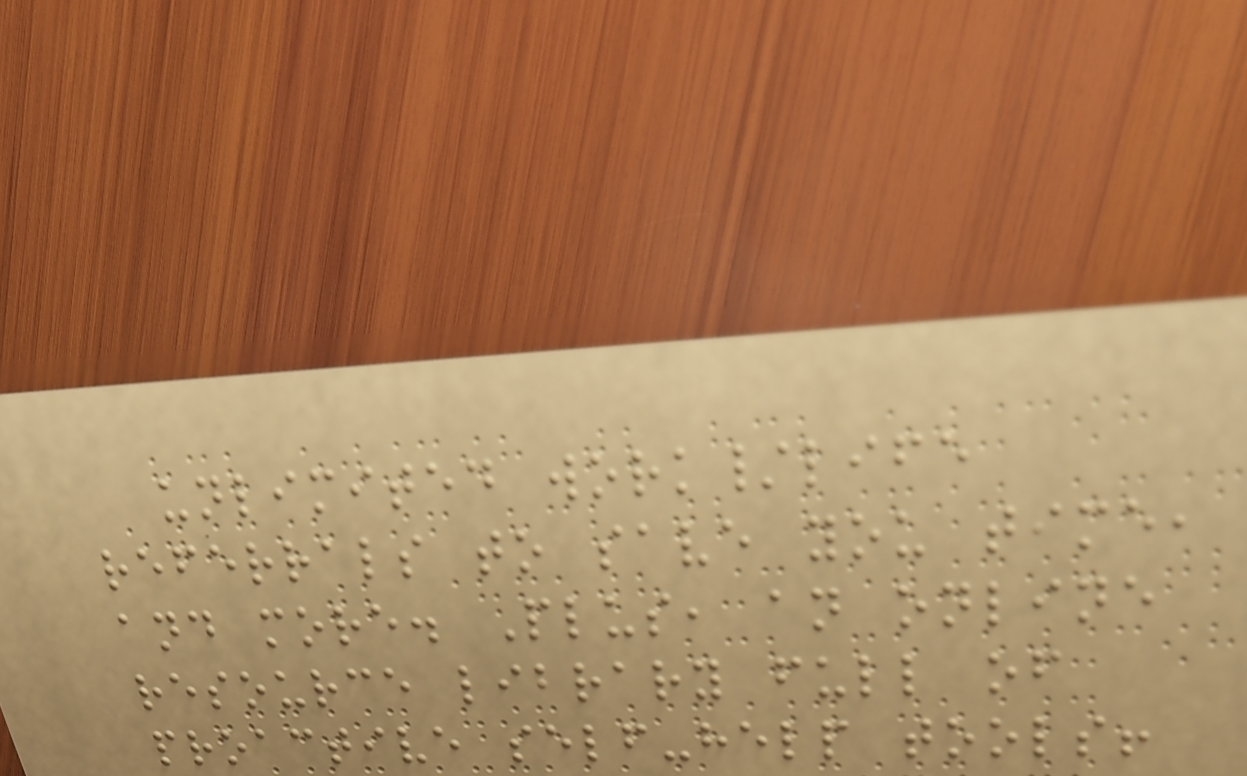unlimited work/life
referrals to save you time,
and more. Plus, an online
resource library full of
proactive self-help tools!
